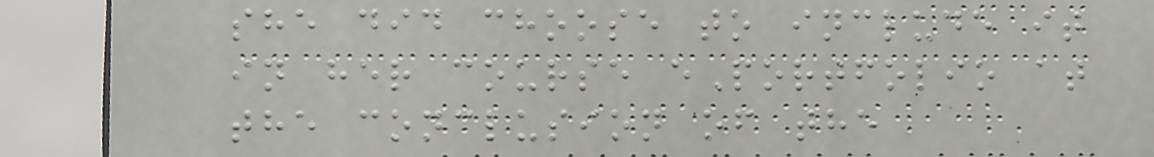she did choose to include it
in her course ePortfolio at
the conclusion of the
